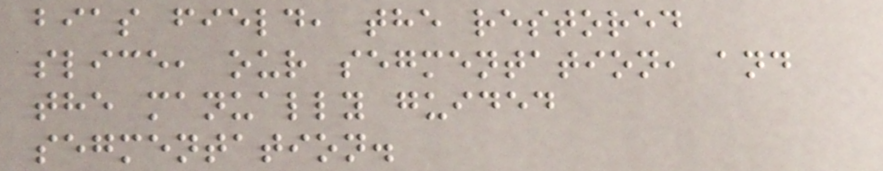bias field, the restored
slice, our segmentation, and
the manually guided
segmentation.
